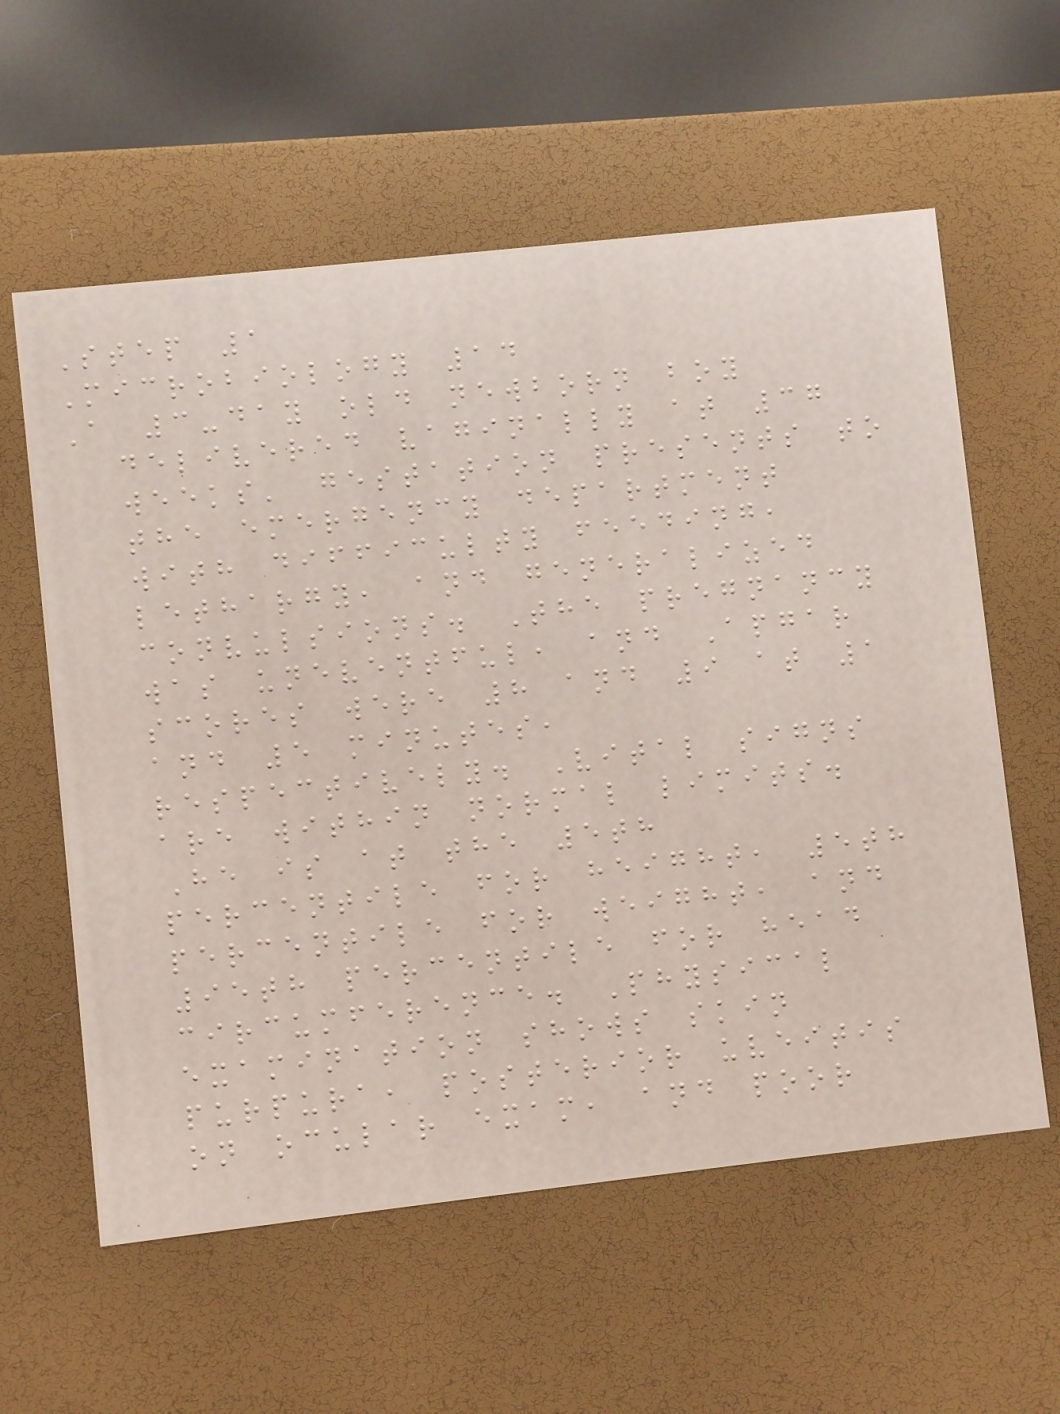Step 1
Microbiology 14
A 3-day old newborn boy
delivered vaginally at 37
weeks' gestation presents to
the emergency department
with difficulty feeding,
lethargy, and generalized
convulsions. The pregnancy
was uneventful, and Apgar
scores were 8 and 9 at 1
and 5 minutes,
respectively. Vital signs
are within normal limits.
He is at the 5th
percentile for height, 5th
percentile for weight, and
95th percentile for head
circumference. Physical
examination shows skin
purpura, posterior uveitis
on ocular exam, and poor
